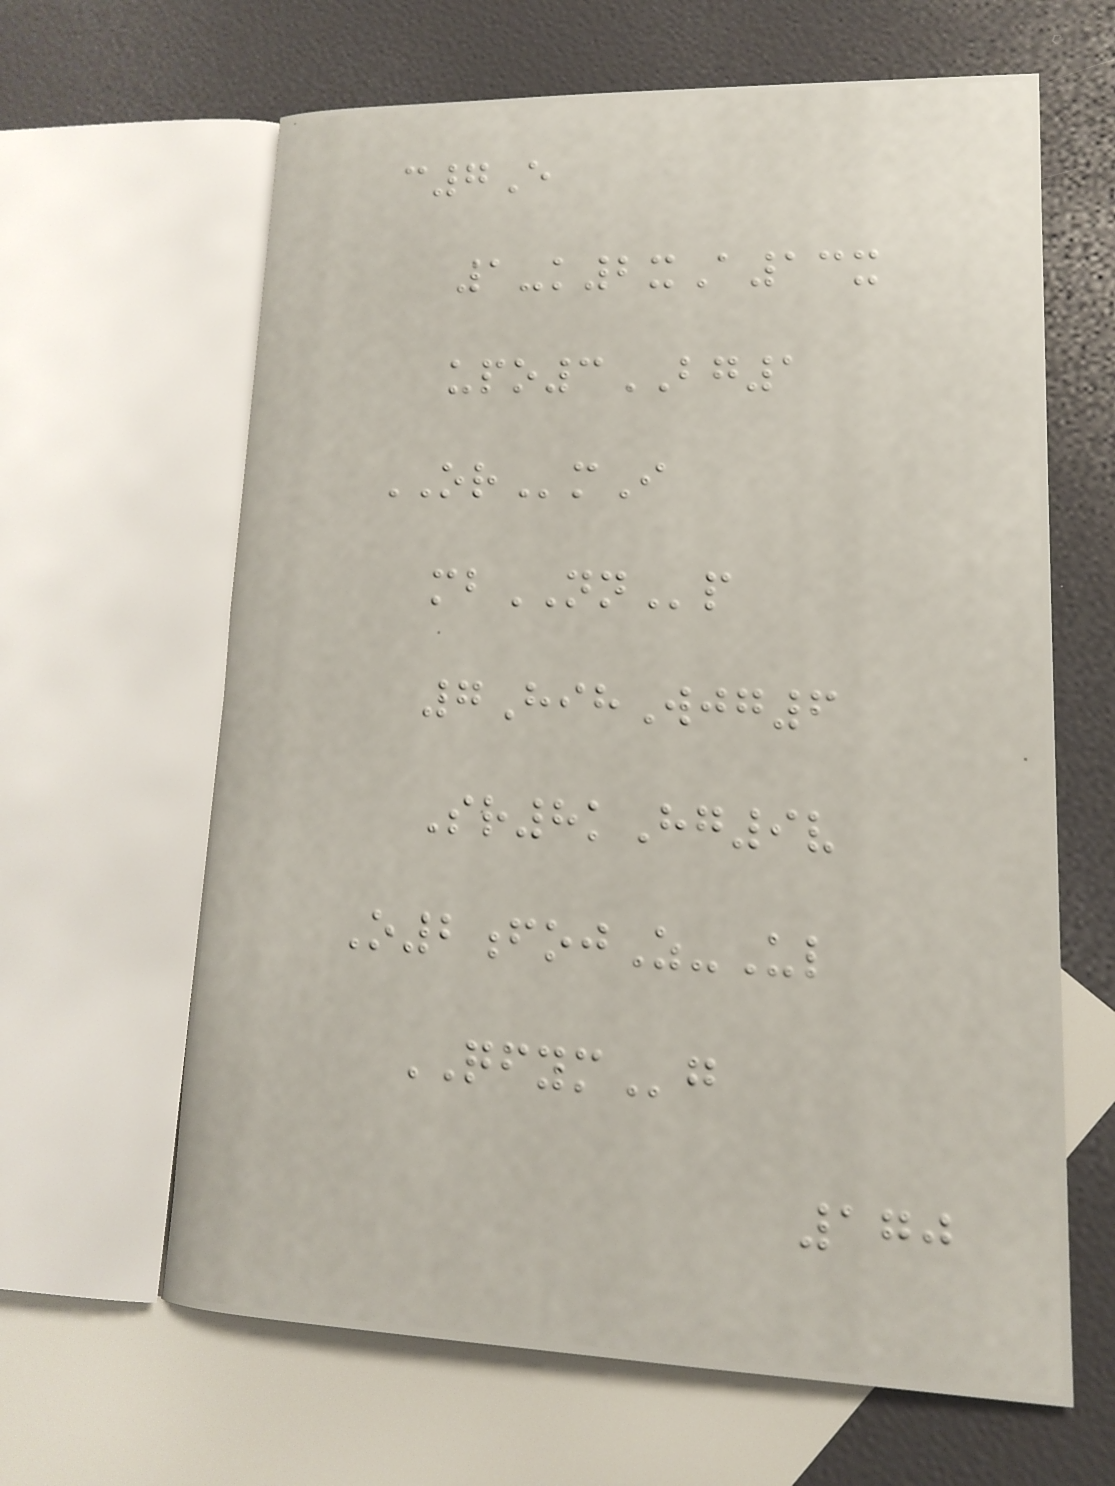c7E
1-k2xA13x
upo3BG1
ORmI
mbNNp
7HihWjg6
Sr8kHg9v
O2fojZ-Ul
QFYMg
170
